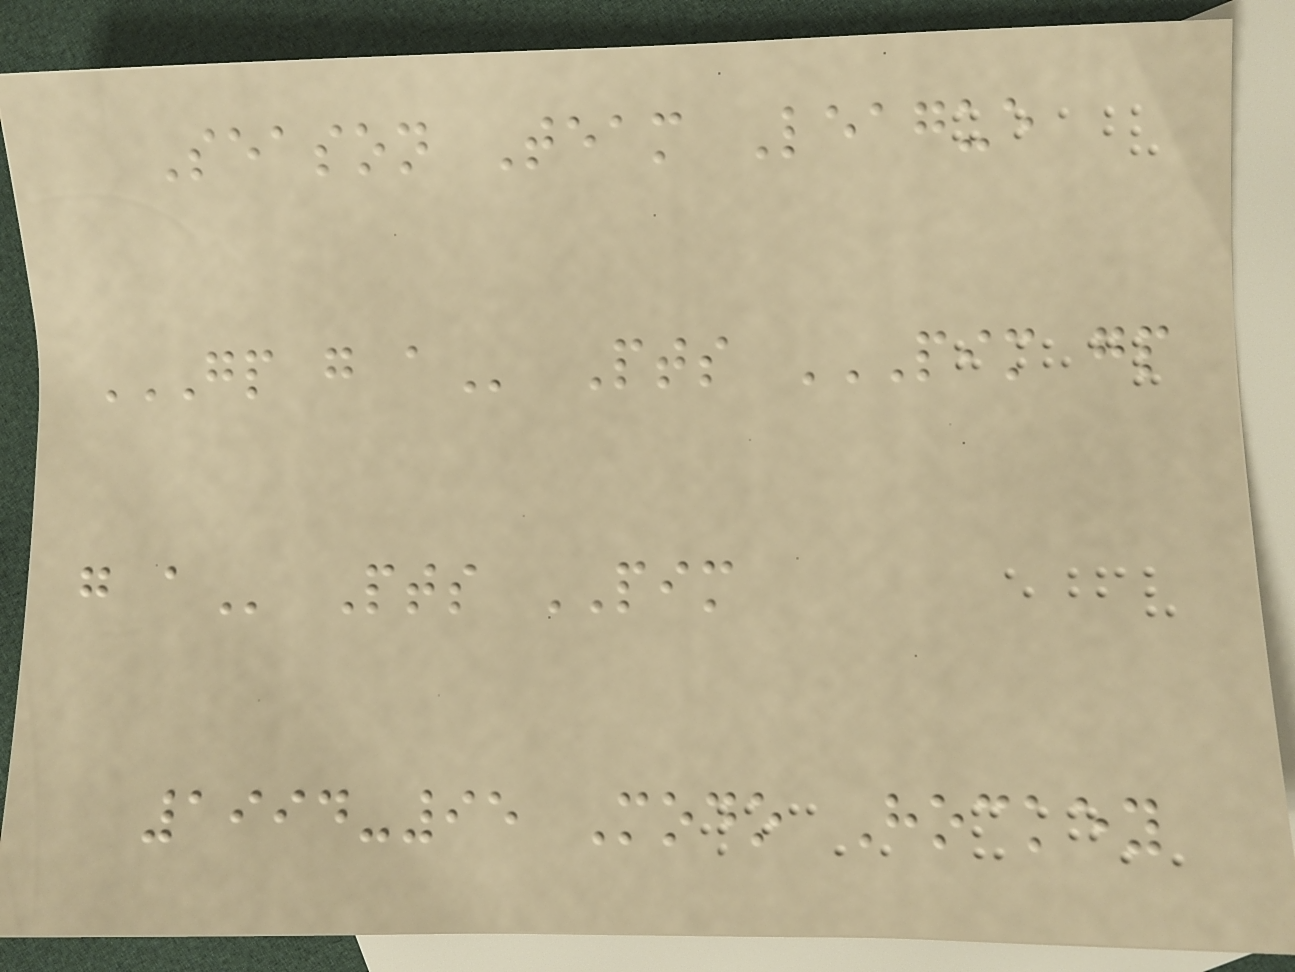Season Team League
GP G A Pts PIM GP
G A Pts PIM
1994-95 Modo Hockey
